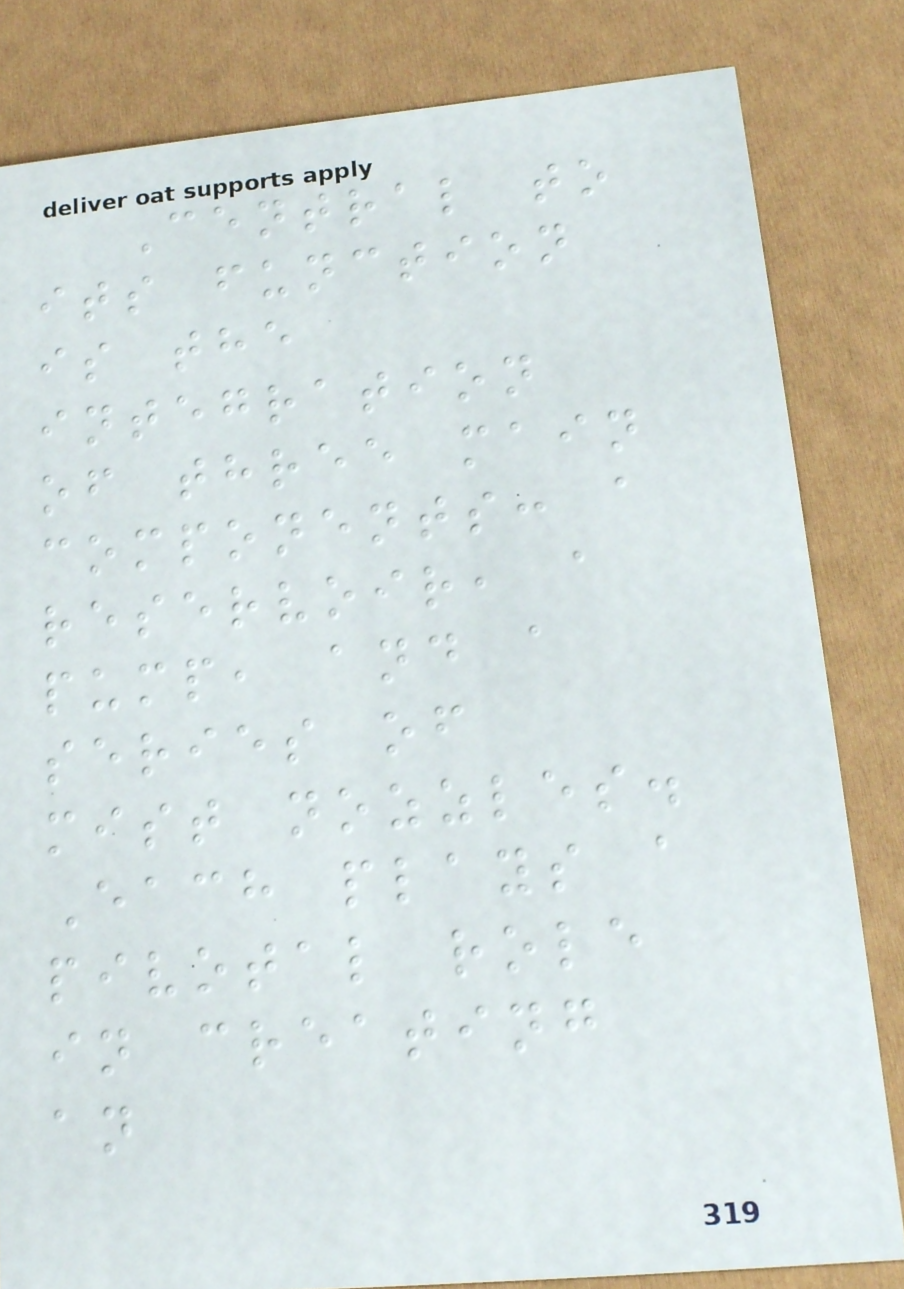Central to
its function
is the
integration
of three main
components: a
reservoir, a
pump, and a
series of
mist nozzles.
Each plays a
pivotal role
in creating
an
